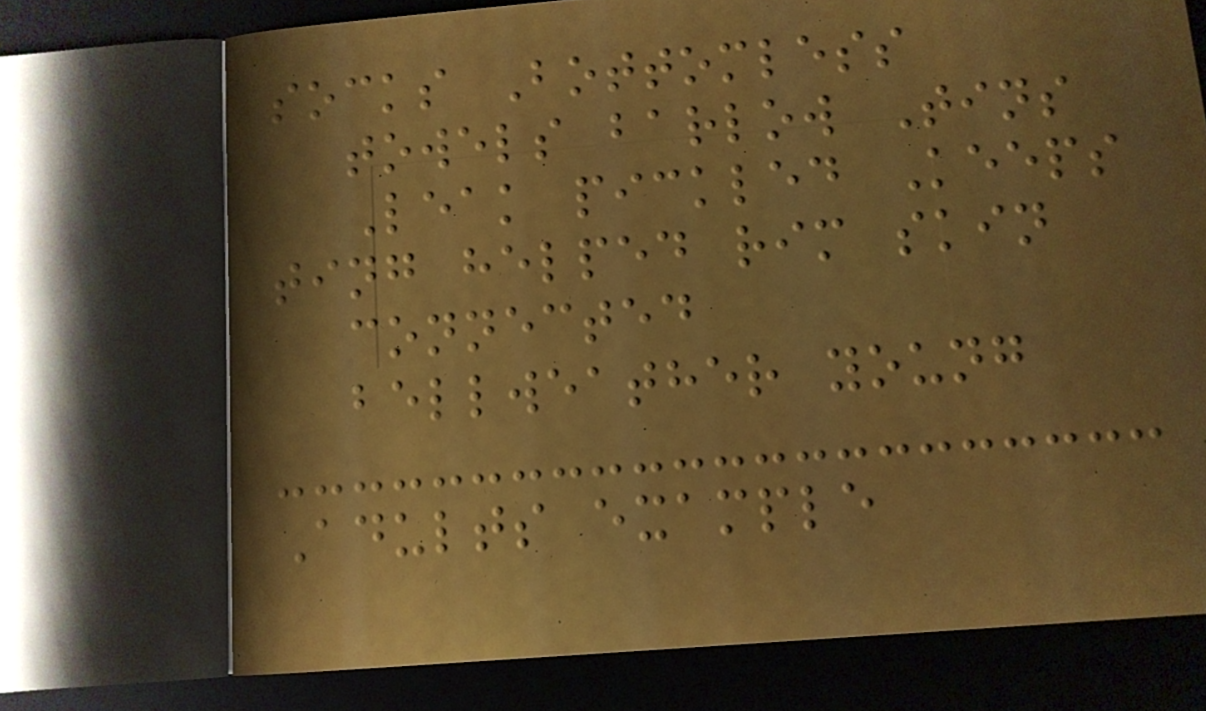socks Bottomless
towels barlow Tins
Leak pickled Keeps
ting helped rim skin
connected
bellweather young
Adults example
